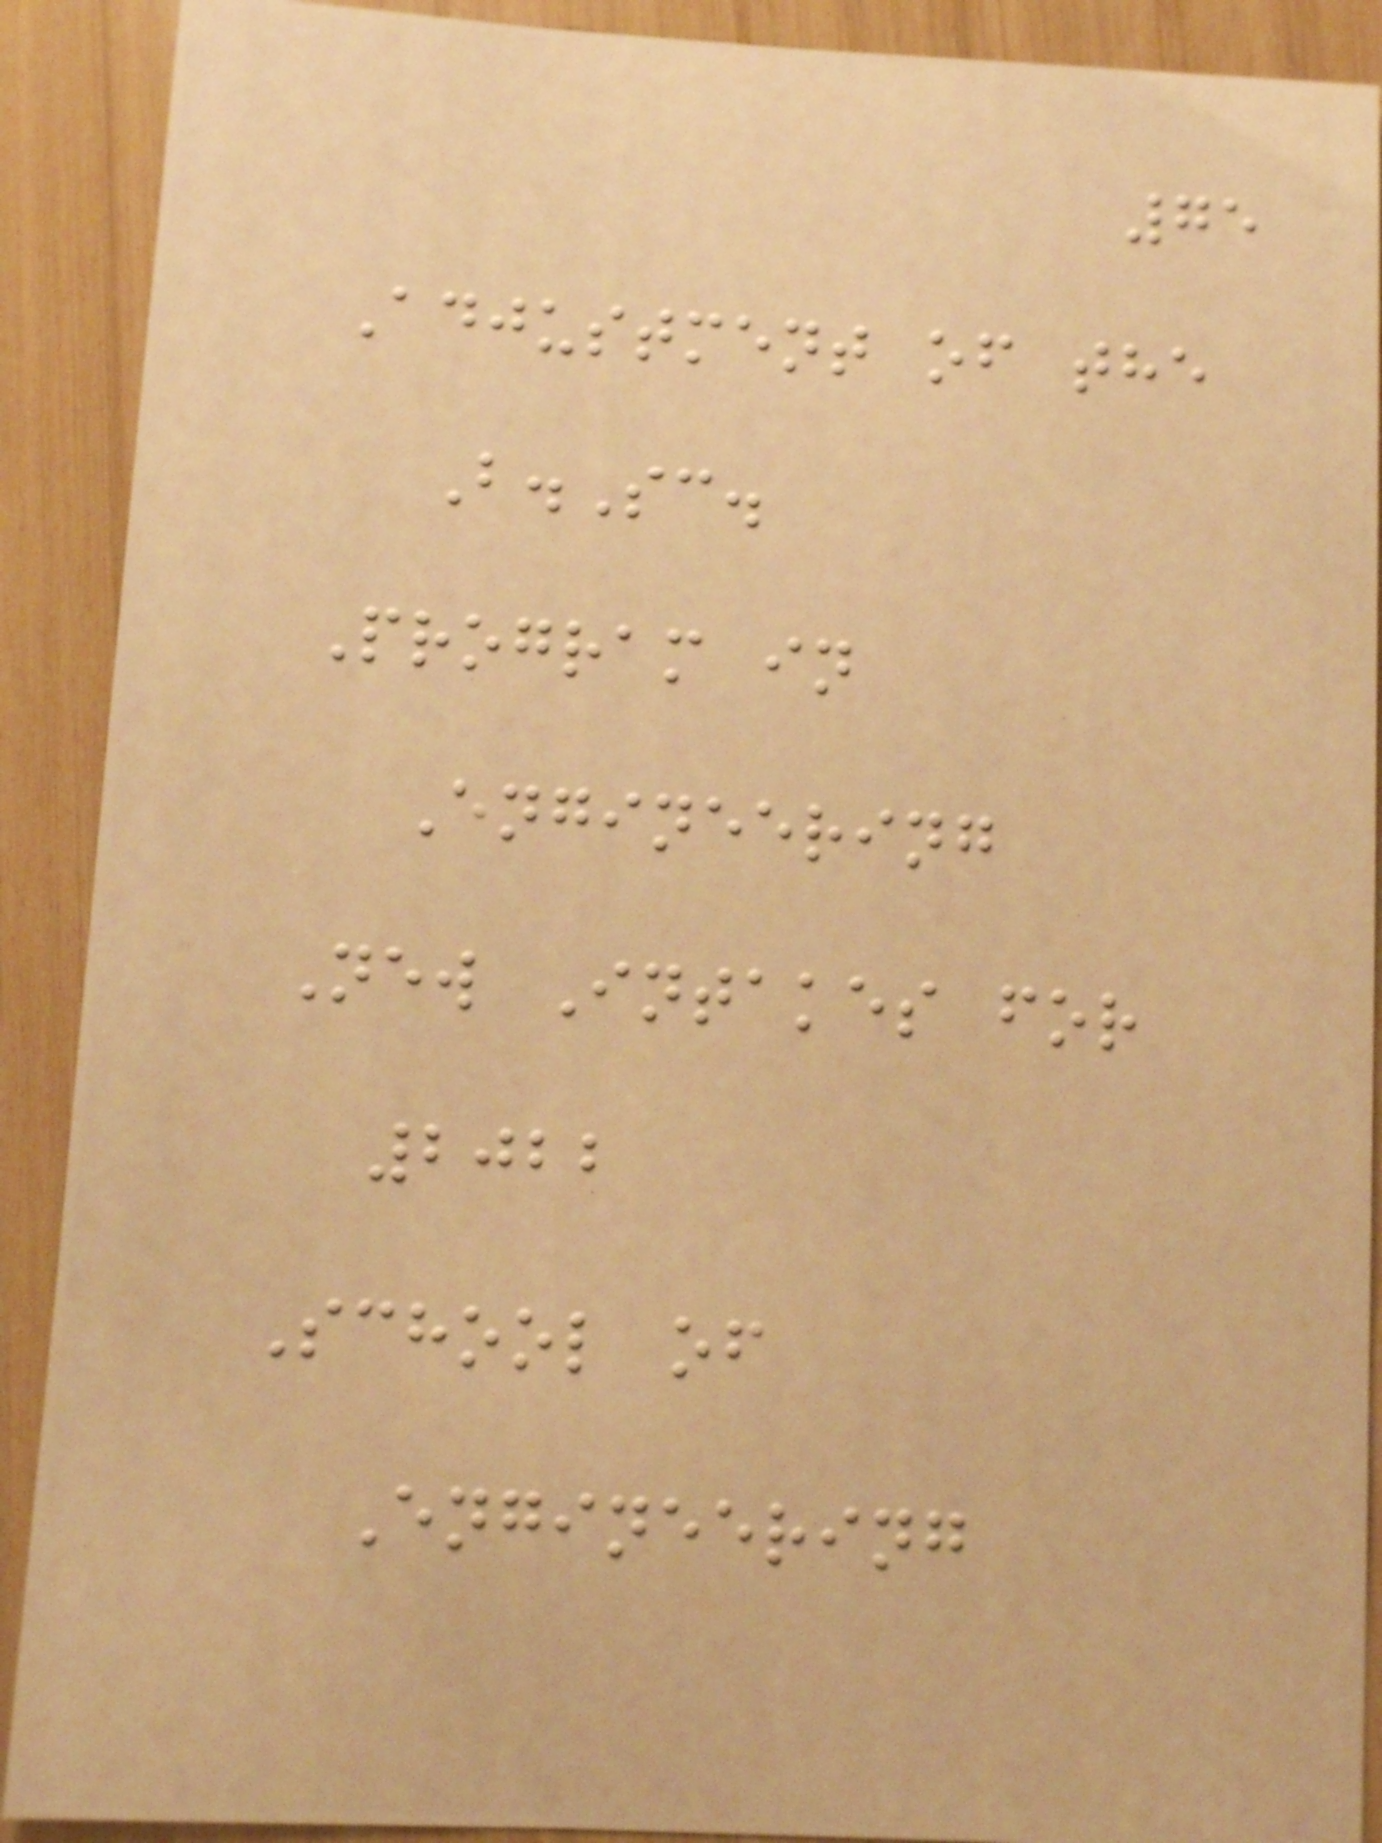75
Adjustment of the
B.Sc.
Program in
Engineering
New Intakes for
2022
School of
Engineering
